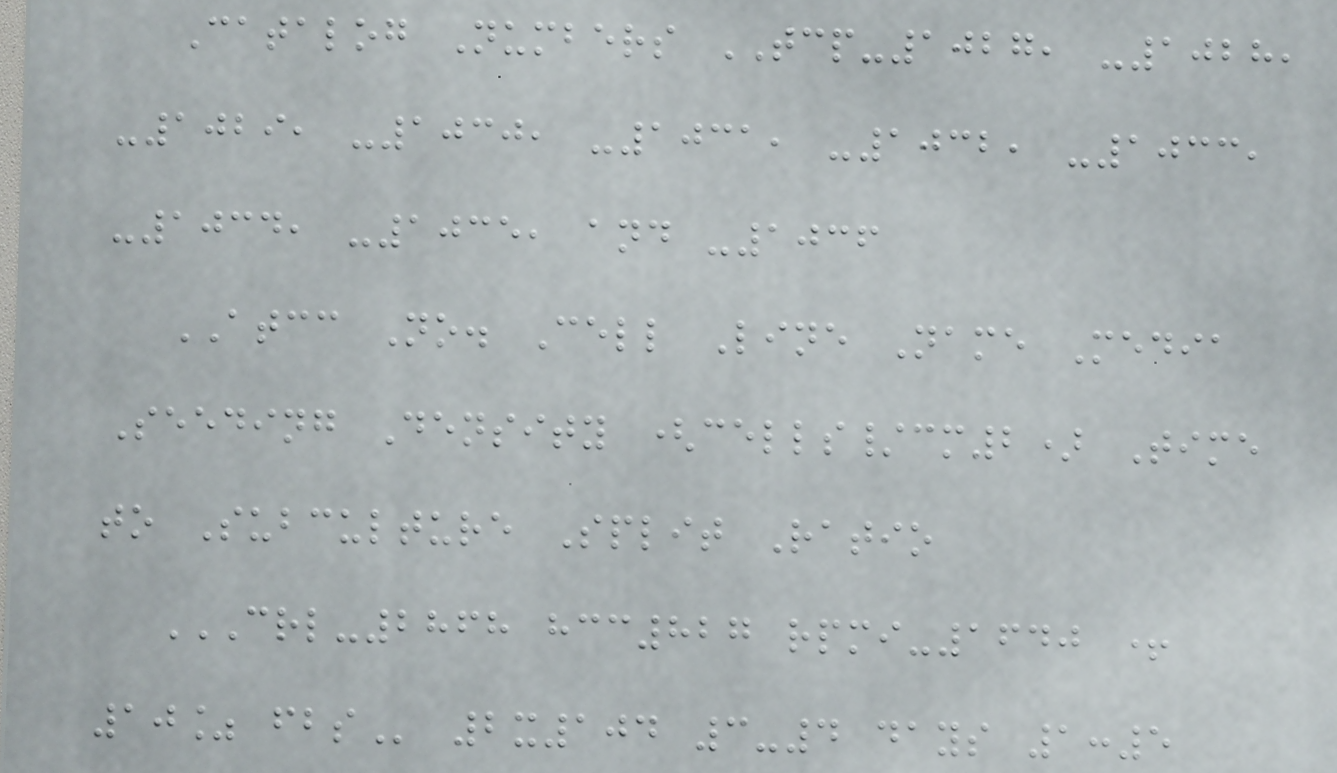Catalog Numbers TCP-1027, -1028,
-1029, -1030, -1031, -1032, -1033,
-1034, -1035, and -1036
ATCC No. Cell Line Name Media
Seeding Density (cells/cm2) Time
to Subculture Split Ratio
CRL-2868 HCC827 RPMI-1640 +
10% FBS 2x104 3-4 days 1:5
